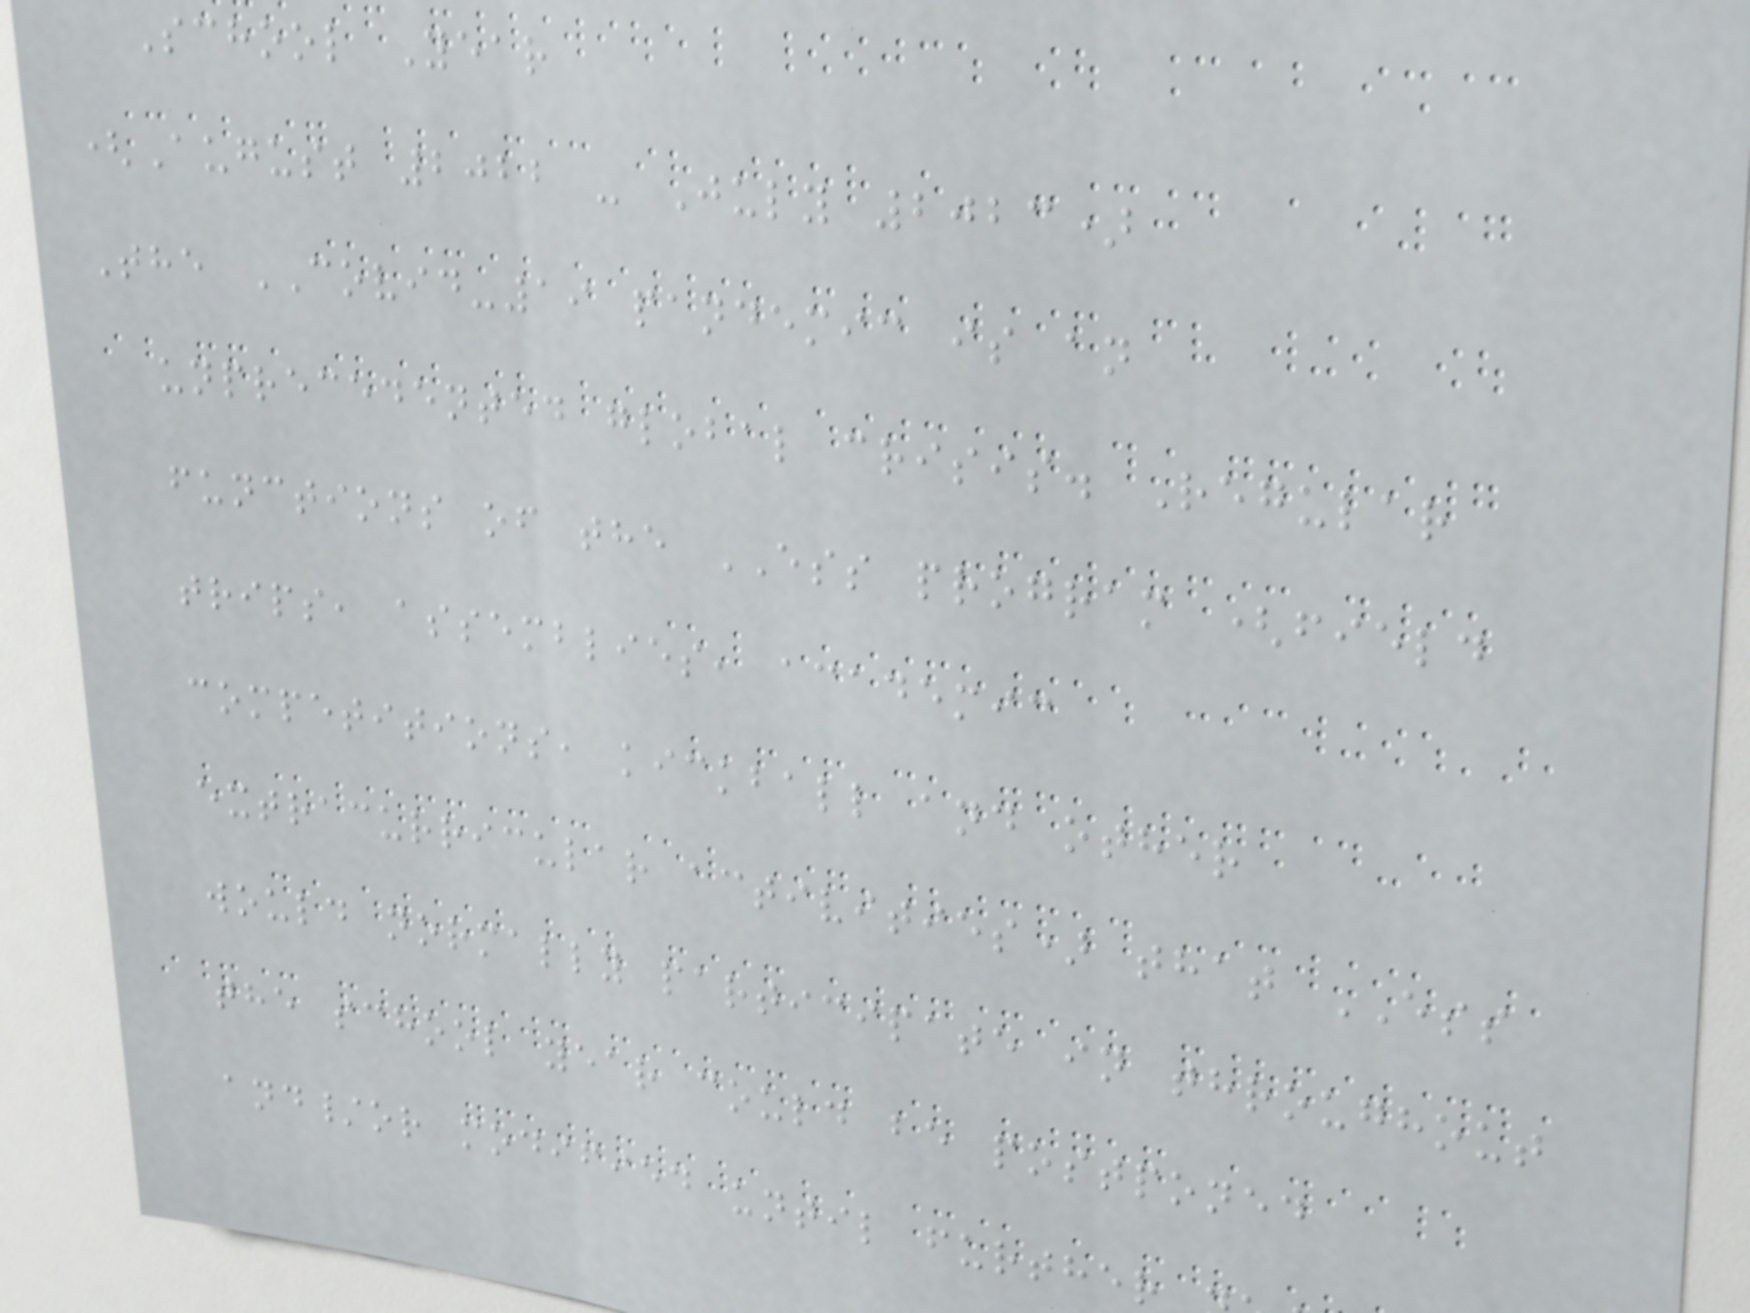School Year
(August 2022 - July 2023)
The COVID-19 pandemic is an
unprecedented global crisis. Regular
functions of the ESS program (field
trips, assemblies, academic
competitions, kickball and other
extracurricular activities) that ESS
would normally participate in throughout
the school year could be postponed
and/or modified until further
